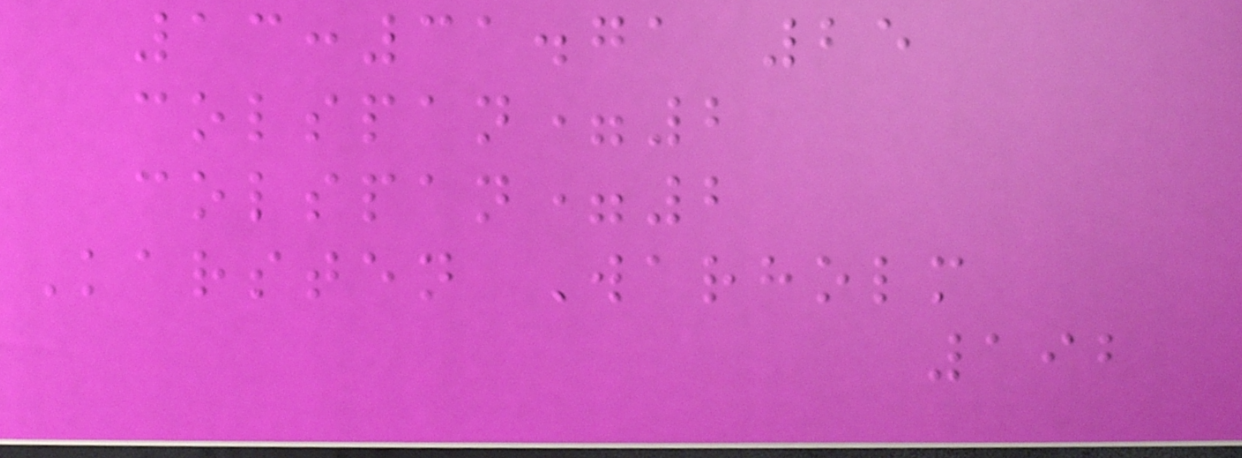13:31.71 25
colspan=2
colspan=2
Karsten Warholm
192
